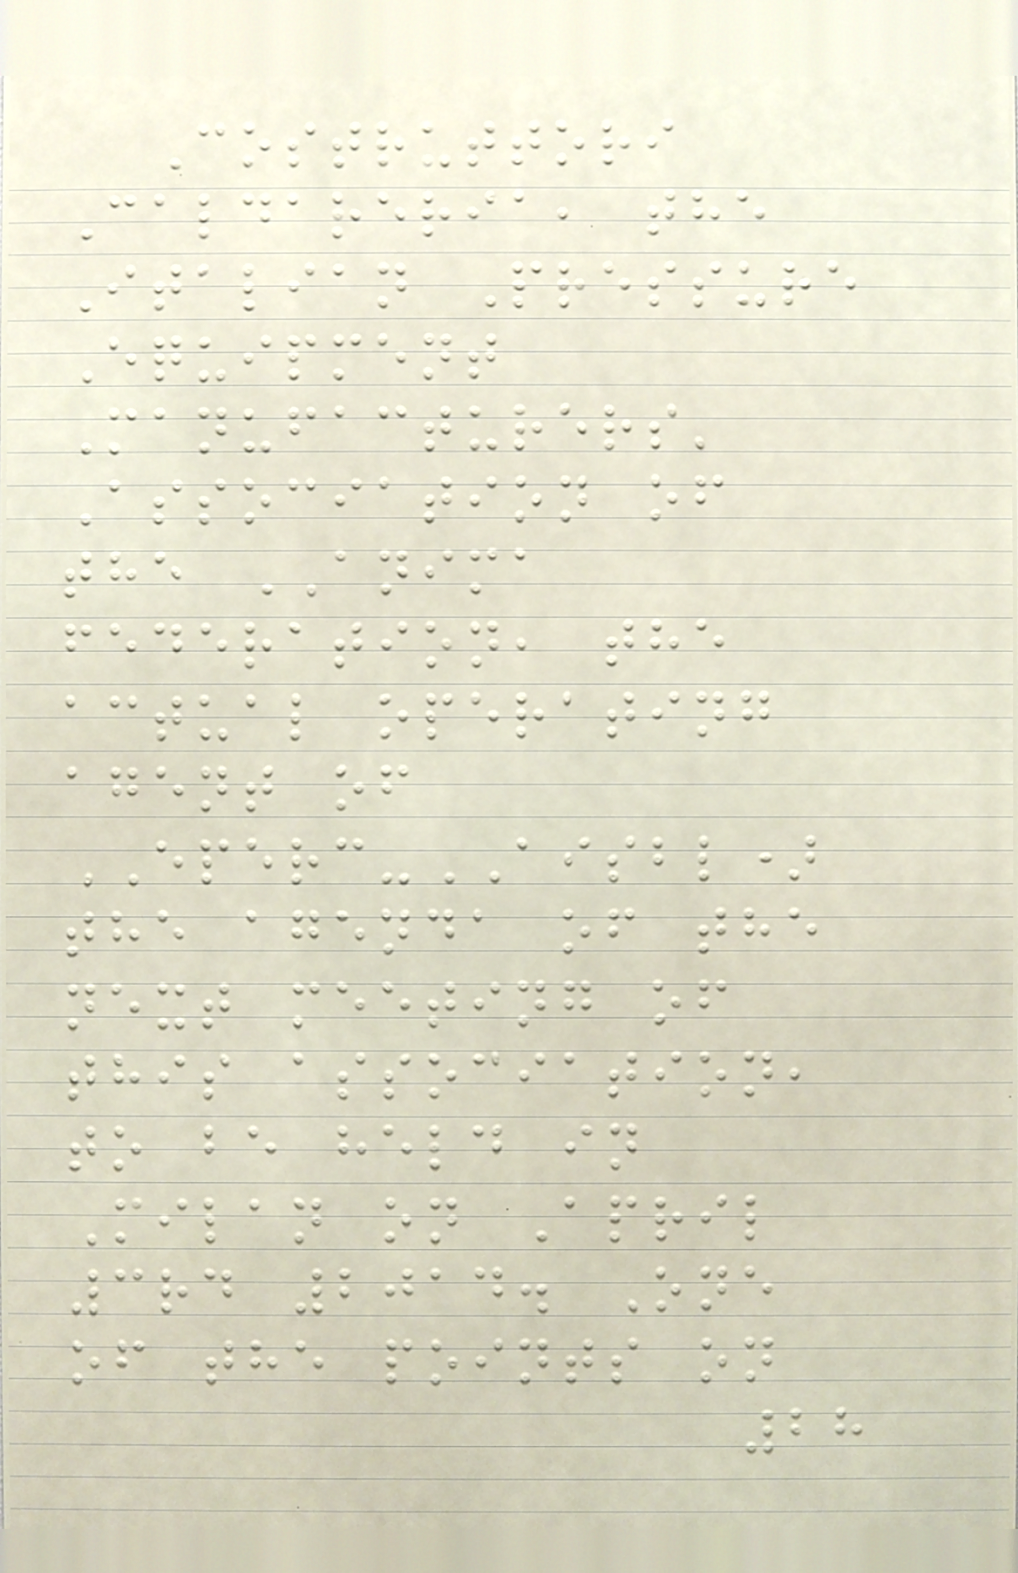Costruttori
Caldareria, the
Italian Pressure
Equipment
Manufacturers'
Association of
the ANIMA
federation, the
actual operating
agent of
EPERC-AISBL)
the agenda of the
next meeting of
this association,
to be held in
Milan on April
3rd 2014. One
of the points on
28
